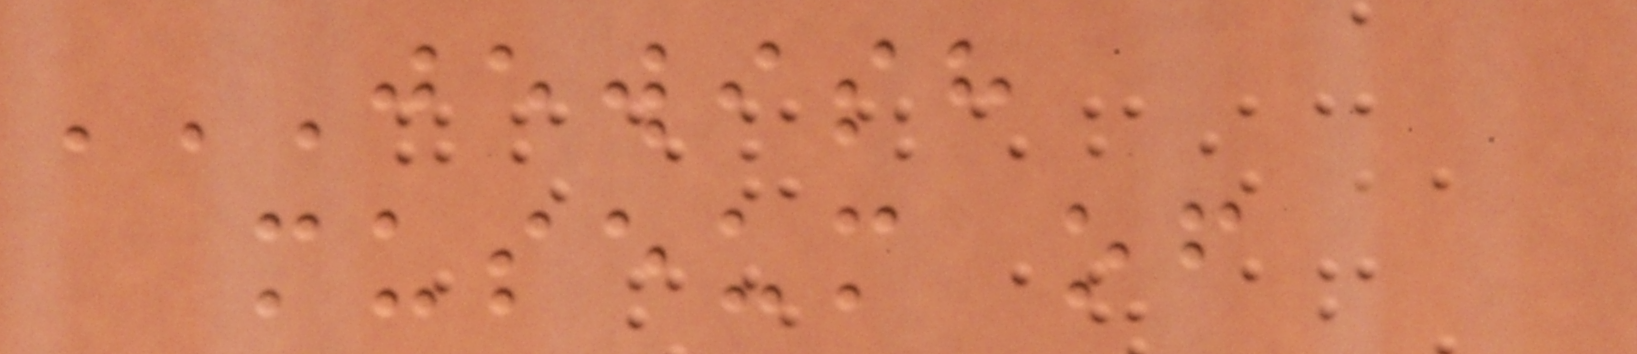JEWISH
MUSEUM OF
